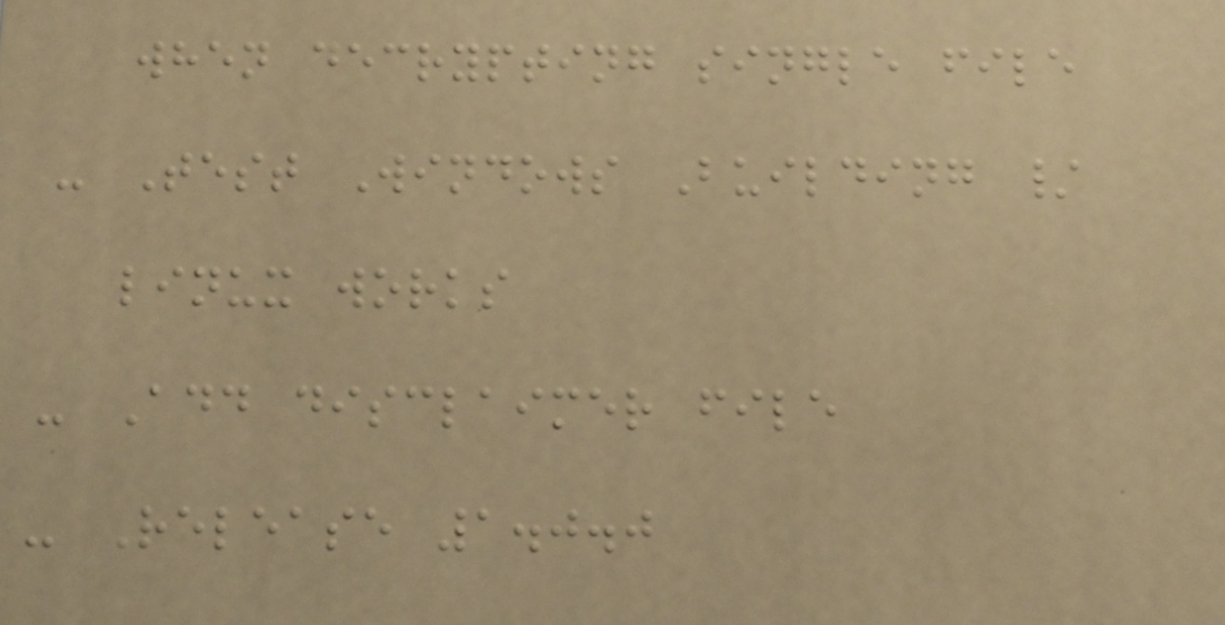when decrypting single file
- Test Windows Building /
linux works
- Add disclaimer file
- Release 1.0.0
